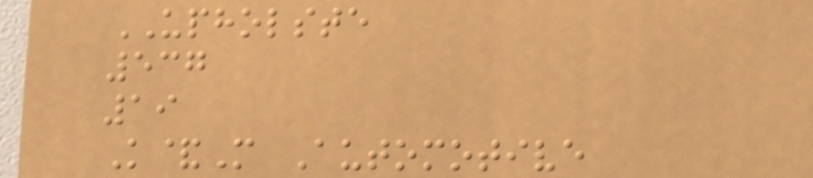UPHOLSTE
537
19
K&M Automotive
